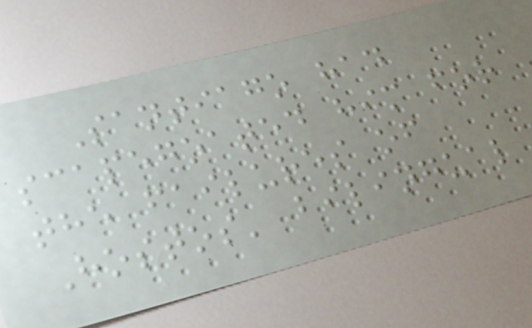Santiago had
scapegoated him for
the failures of
Hostos' bilingual
